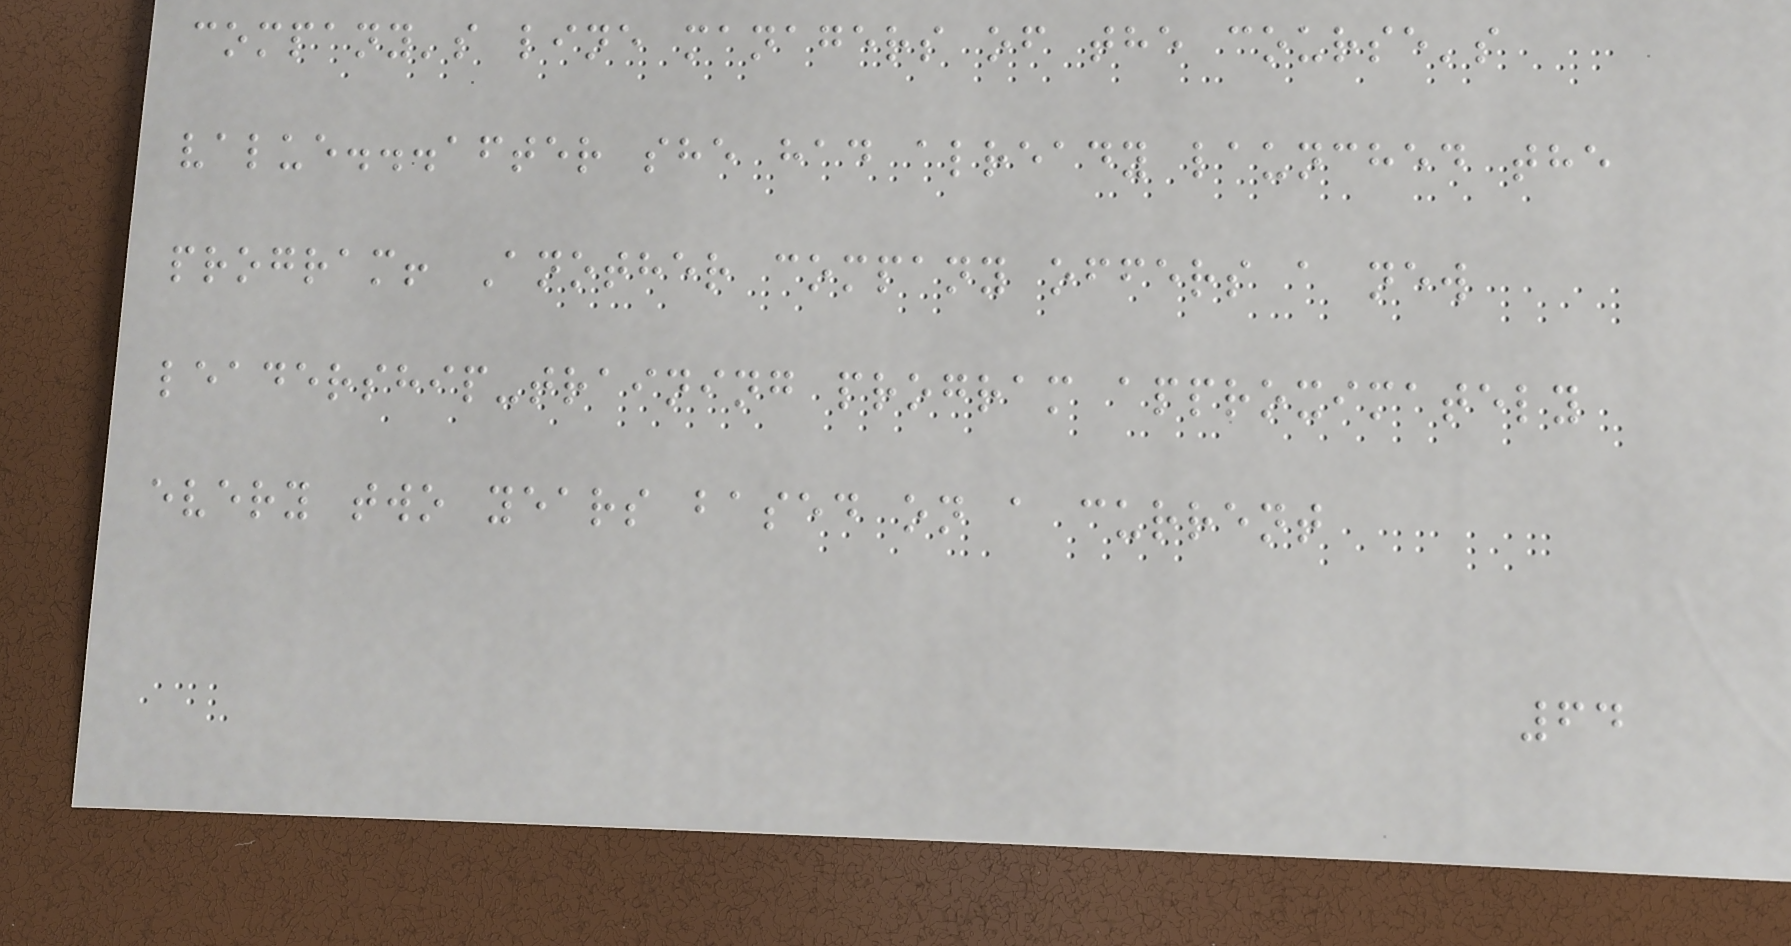company's line managers of the course's
value...after she had already launched the
program! Another company offers a new
leadership-training program approximately
every two years based on a current
64
